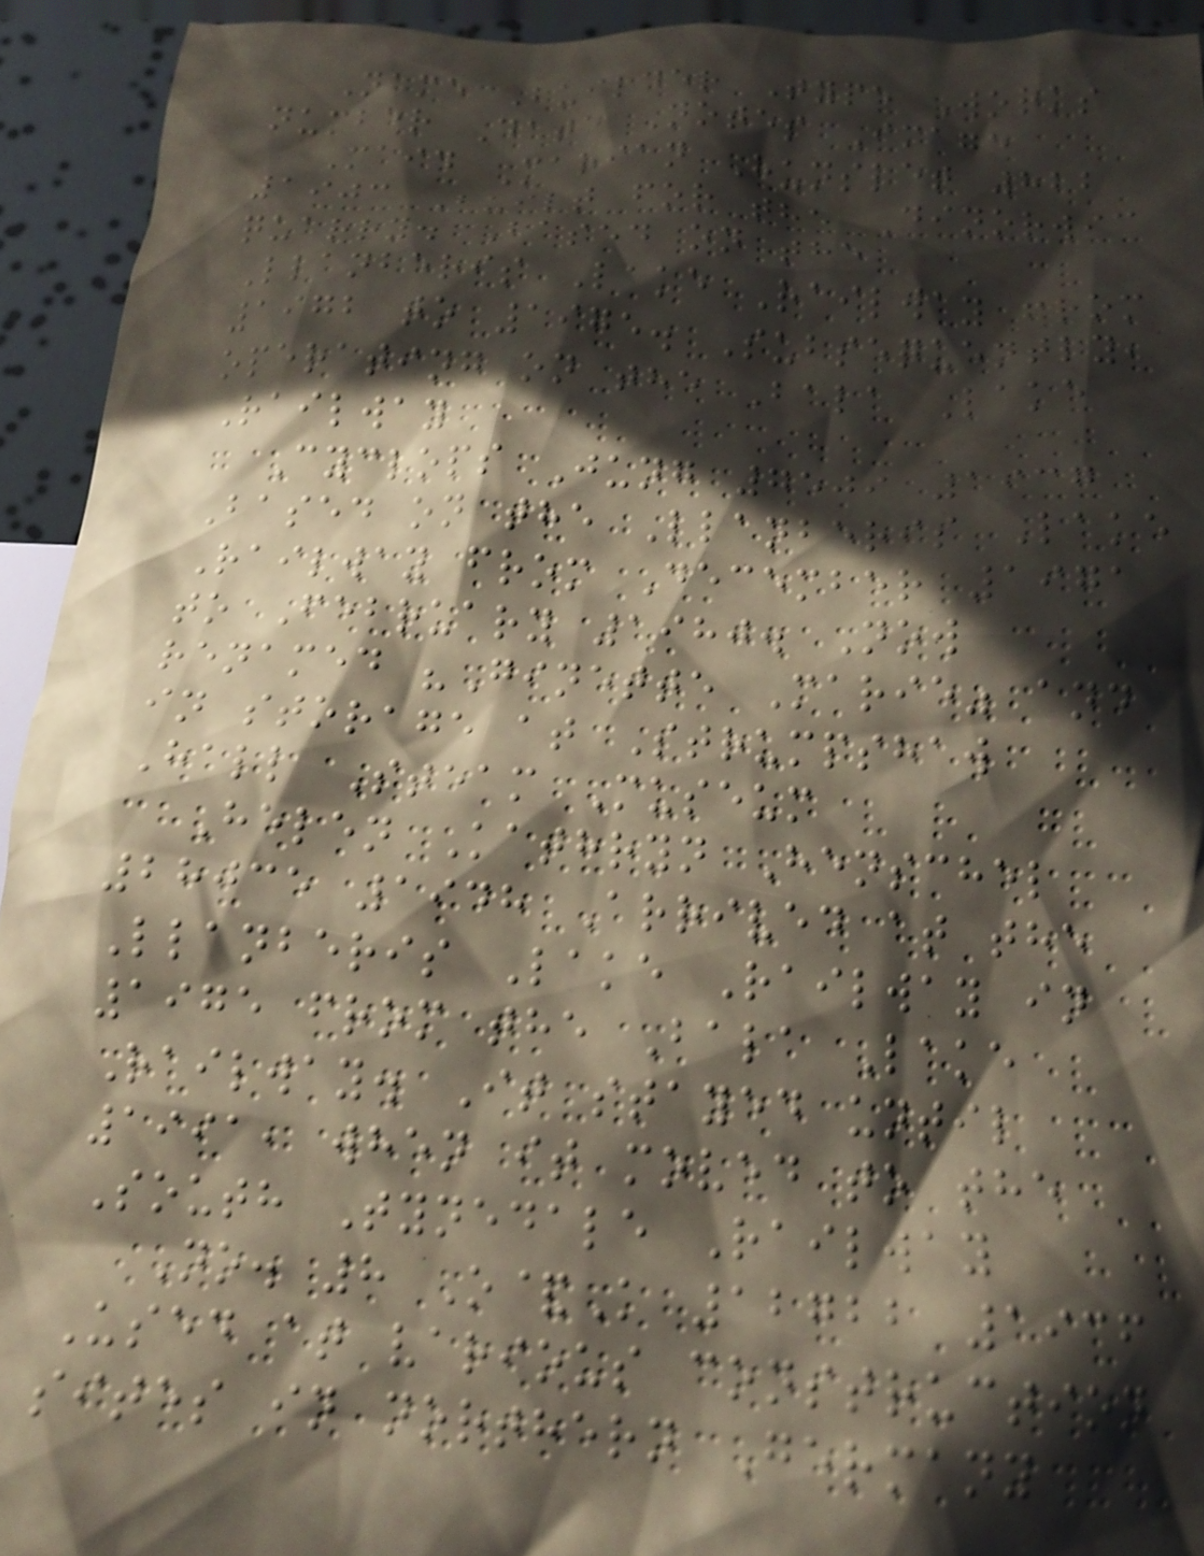Name Builder Type Works
number Date Notes Image
Maid Marian Hunslet 822
1903 Built for the Dinorwic
quarry. Based on the
Llanberis Lake Railway from
1972 to 1975. Subsequently,
operating on the Bala Lake
Railway
Cyclops Jung 7509 1937
Based on the Llanberis Lake
Railway from December 1971
to February 1980. Now
renamed "Ginette Marie" and
in storage at Strumpshaw
Hall Steam Museum
Helen Kathryn Henschel
28035 1948 Arrived at the
Llanberis Lake Railway in
1975 from the Bala Lake
Railway. It stayed until
1991, when it moved to the
South Tynedale Railway
No. 8 O&K 12722 1936
Used at various construction
sites in northern Germany
